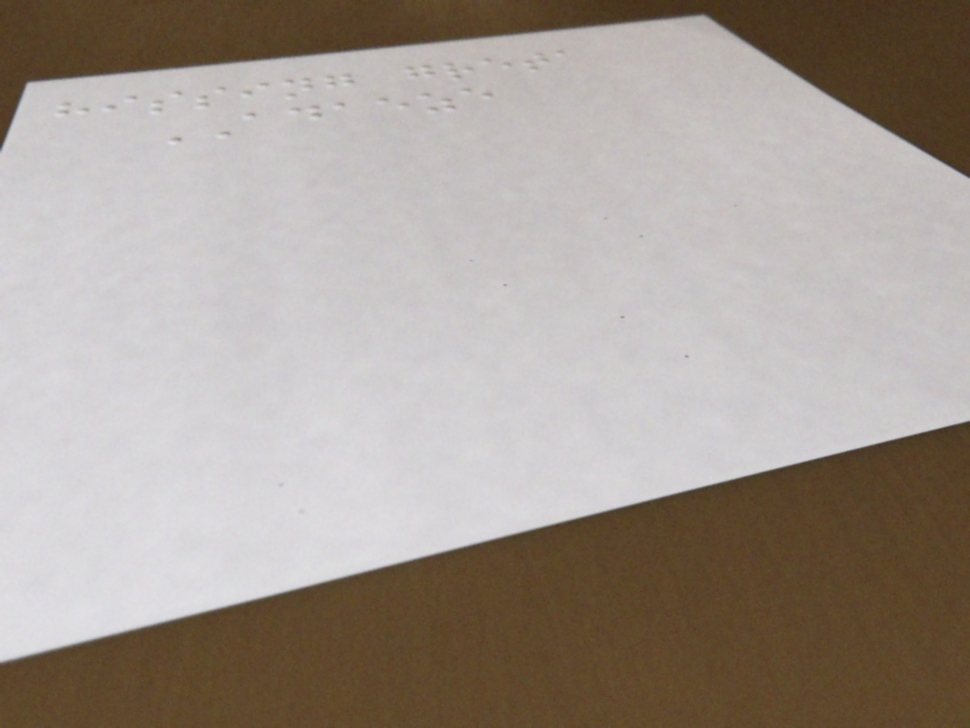hissing greta
ADAEZE
